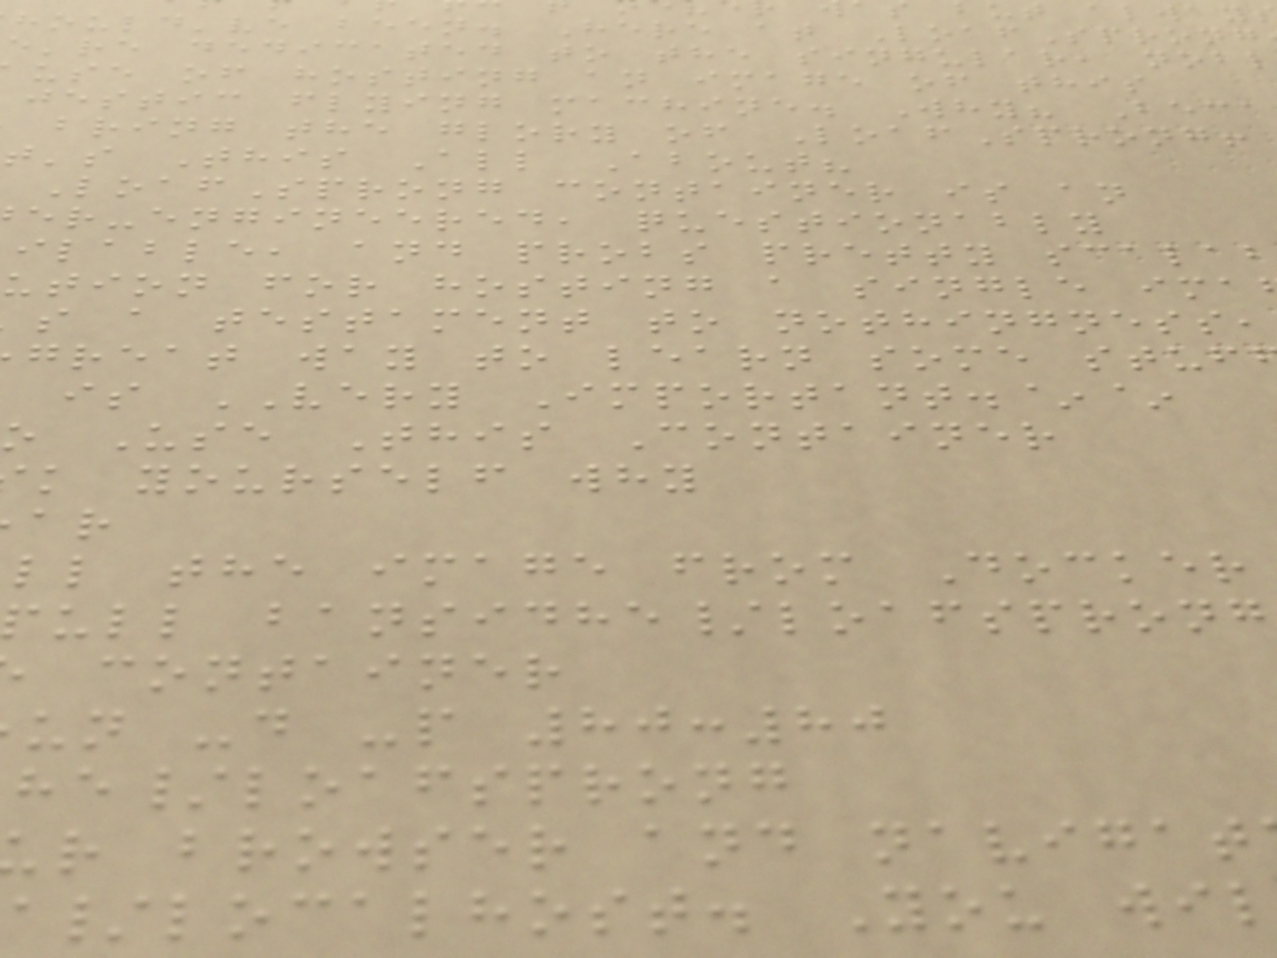hould've been. Here at LoafSprong
e're dedicated to the singular, nobl
use of hosting an image of this
jestic flying machine. Why? Beca
bring the glory of LoafSprong!
t's This All About?
LoafSprong container is an
er-engineered, questionably
ilable, and probs pretty scalab
ution for hosting a single ima
s a testament to nothingness,
great way to learn some stuf
is VERY Important.~~
o Use This Container
k yourself why
ll the image from Docker
ull bansidhe/loafsprong
container
un -d -p 80:80
he/loafsprong
r browser and navigat
/localhost. You wi
